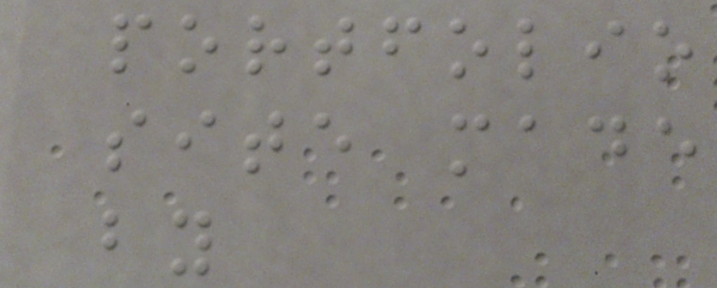portfolio
site made
by
